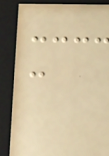-
